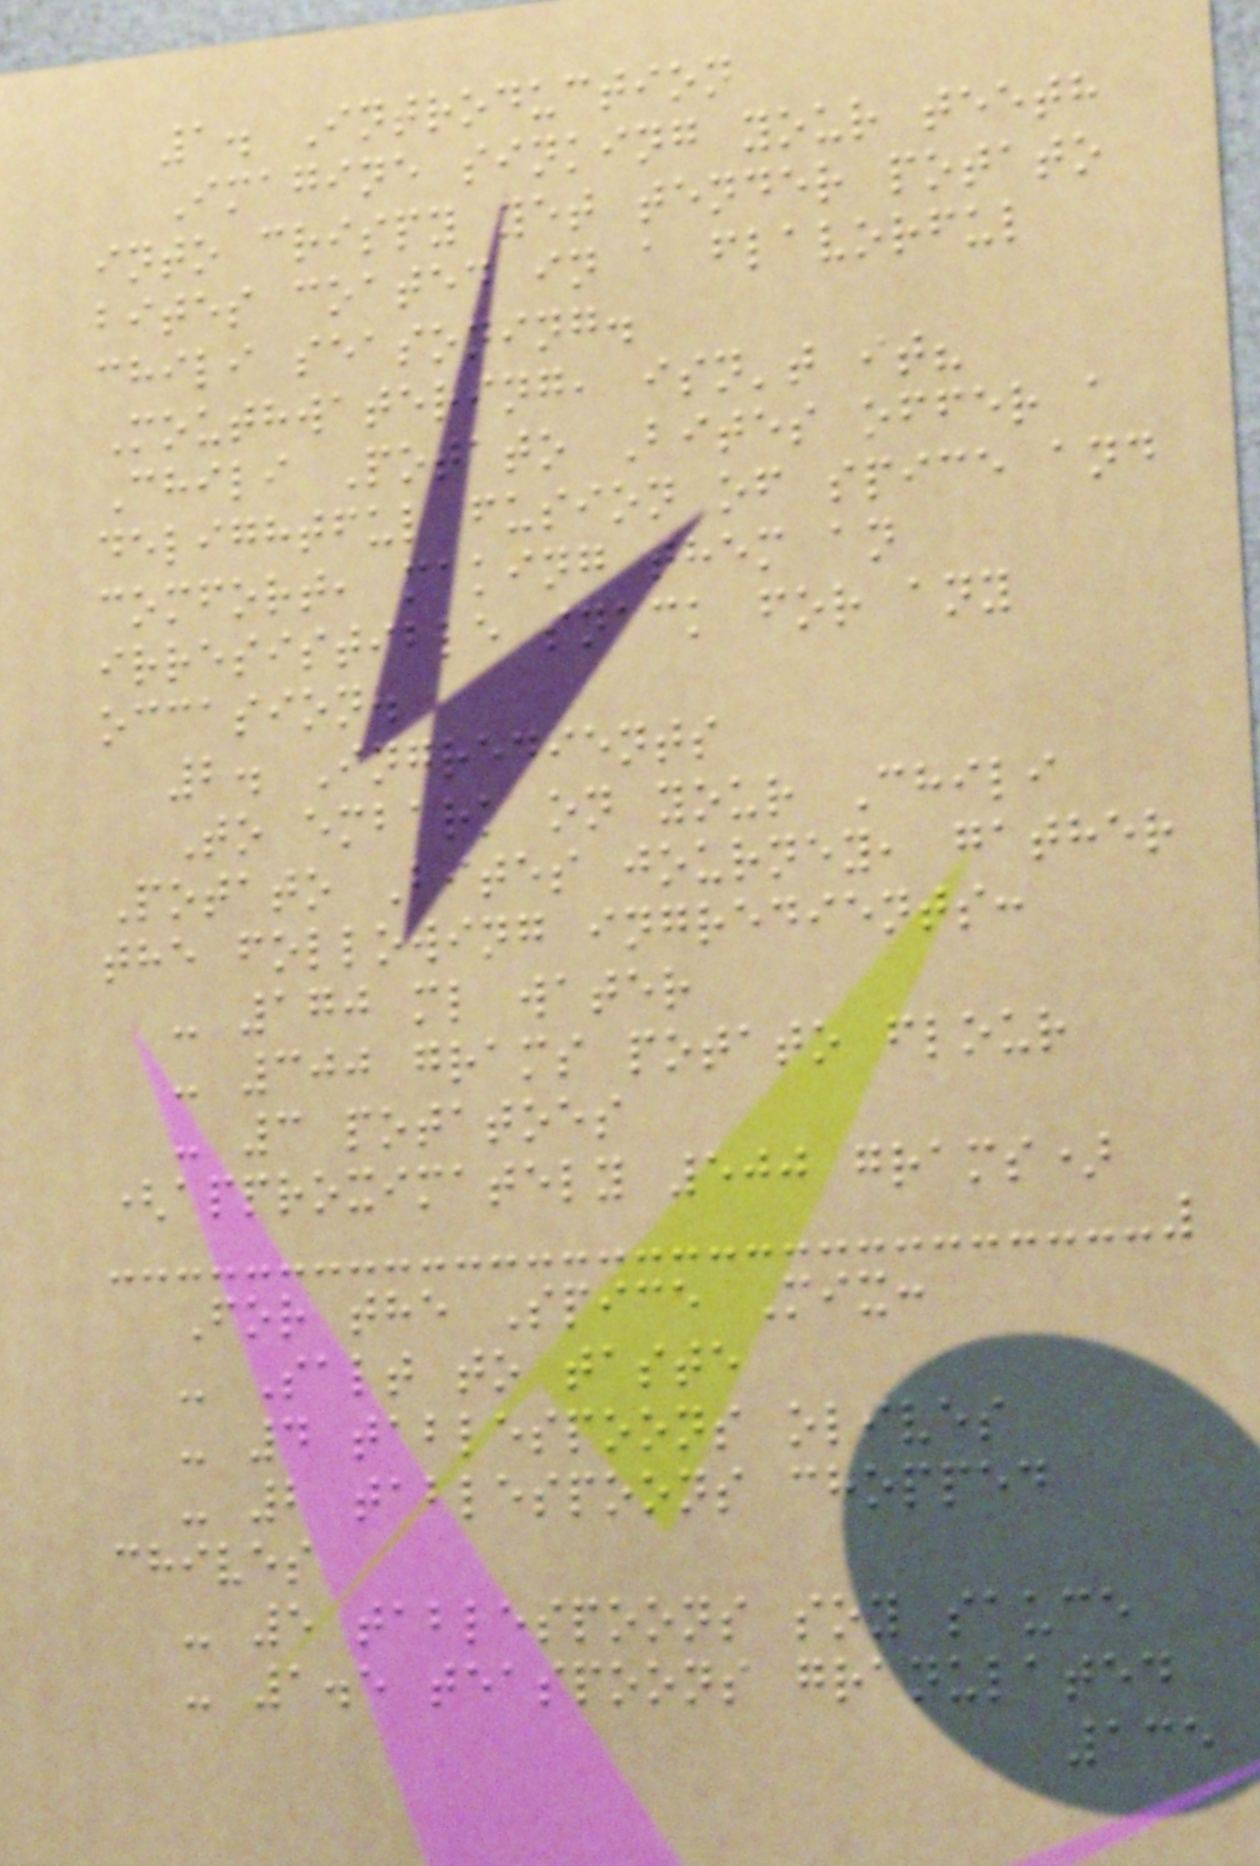1. Introduction
Imagine sinking your teeth
into crispy yet tender potato
bites coated in a flavorful
chili seasoning.
Mouthwatering, isn't it?
Chili Potato Bites offer a
delightful fusion of spice and
comfort, making them an
irresistible snack for any
occasion.
2. Ingredients
To embark on your Chili
Potato Bites journey, gather
the following ingredients:
- 170 ml water
- 300 grams potato flour
- 3 potatoes
(approximately 500 grams)
For the Spice Mix:
- Salt to taste
- 4 tablespoons olives
- 2 tablespoons chopped
chives
- 5 tablespoons soy sauce
- 1.5 teaspoons granulated
135
